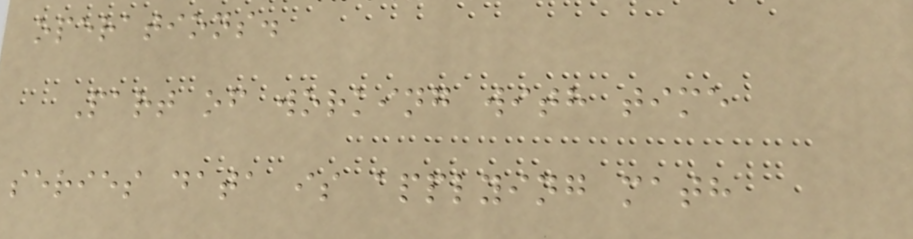operations.
Part of working with time
series data is applying math
